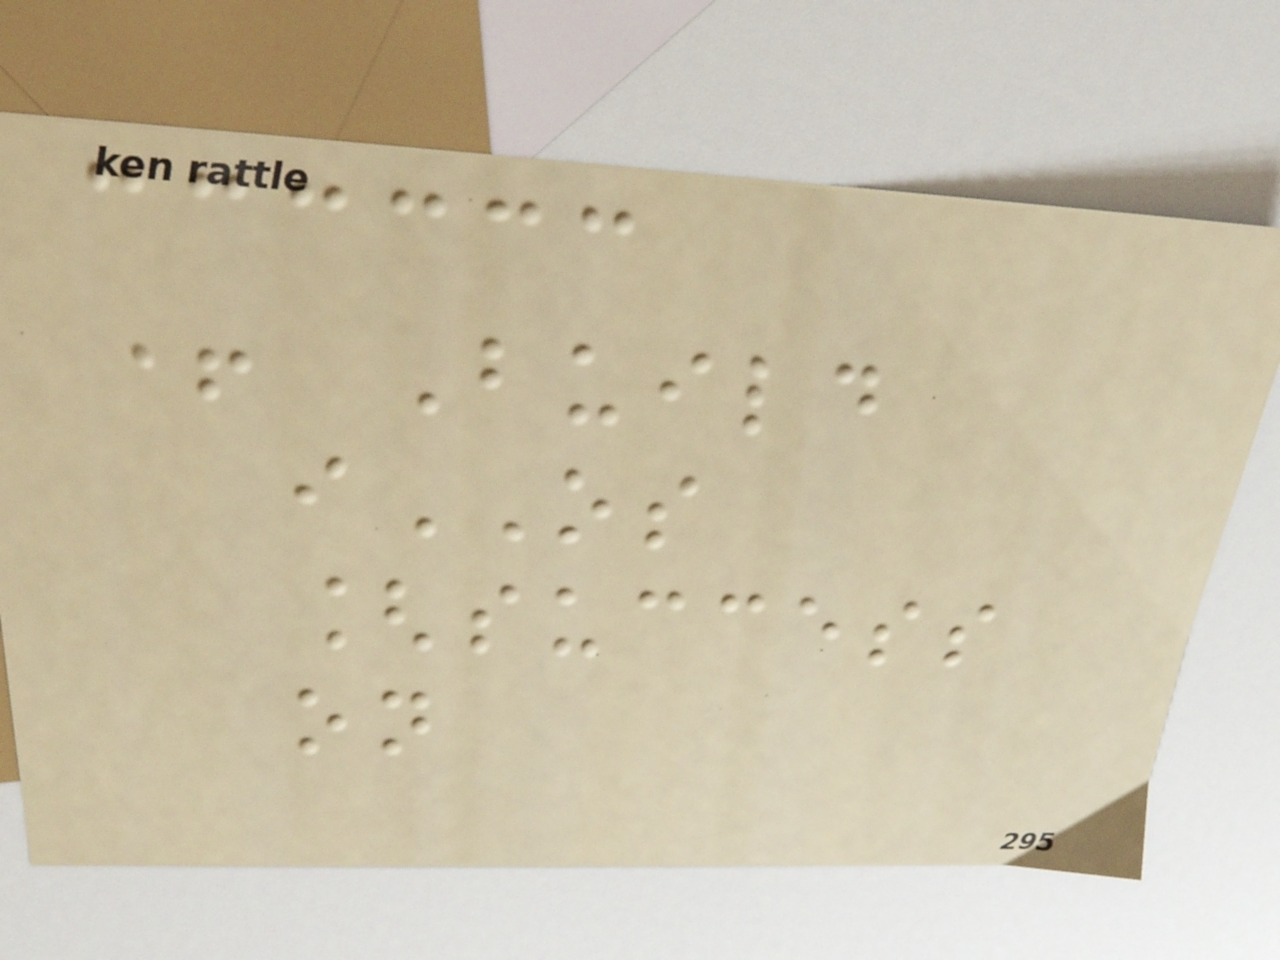+ Build
iOS
[success
on
